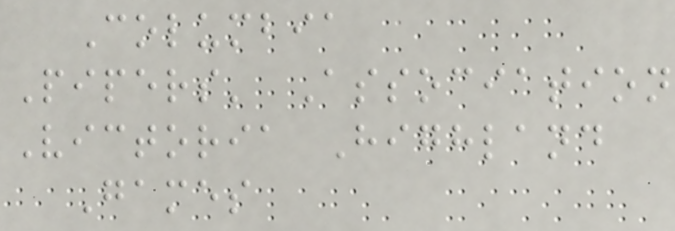Columbia
Pipers' Association
Victoria Highland
Games
